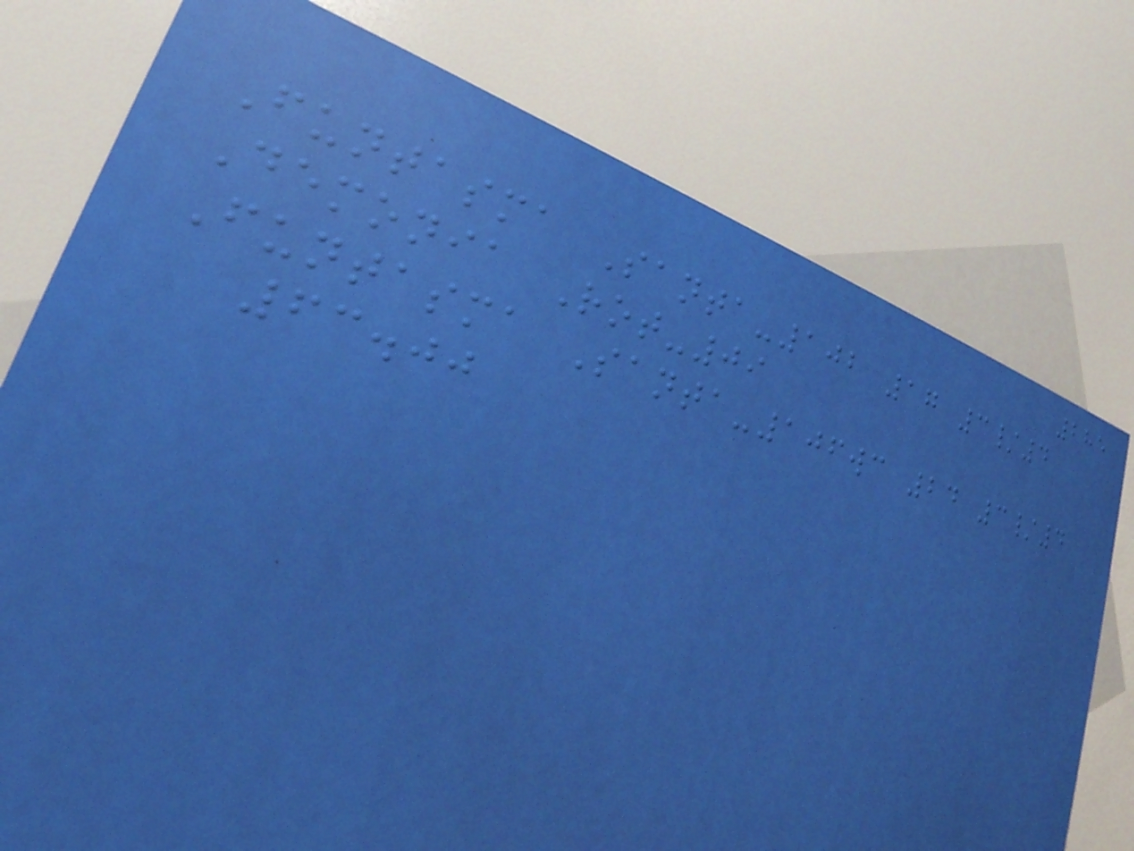285
Funtasma Santa-102 17 3/4
Demonia Rot-09
Funtasma Santa-106wc 24 3/4
63.00
